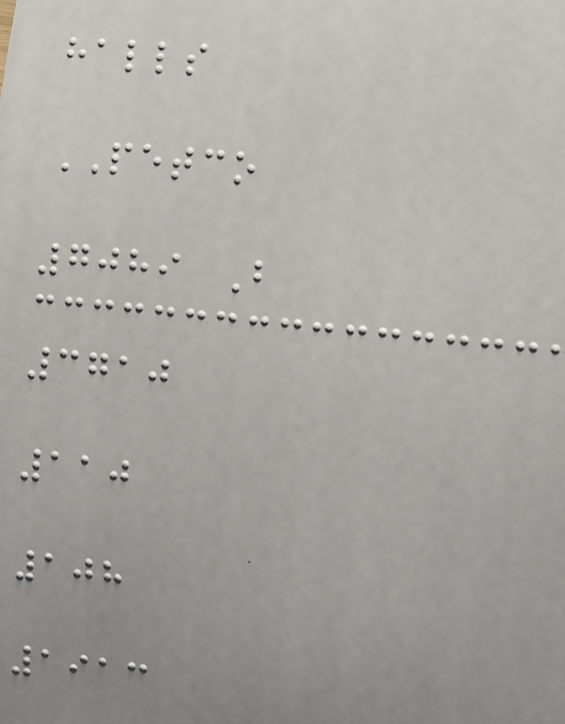halls
PETCO
7089 B
3710
110
108
1913
